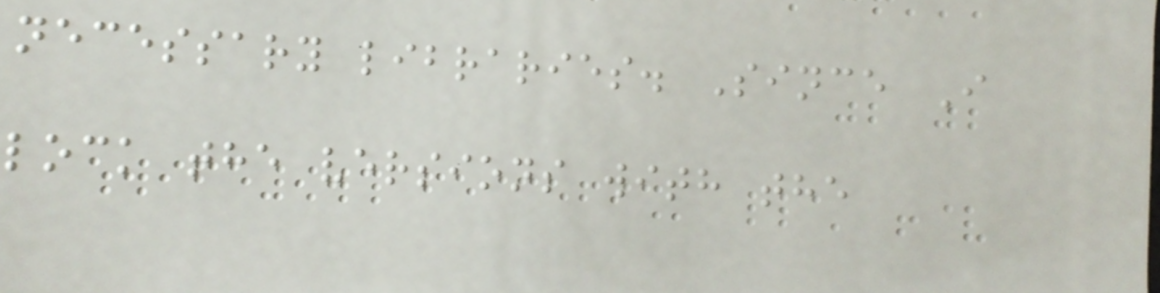necessary libraries. Since I
lock the versions with the
